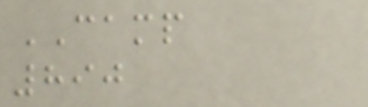CAMP
890
